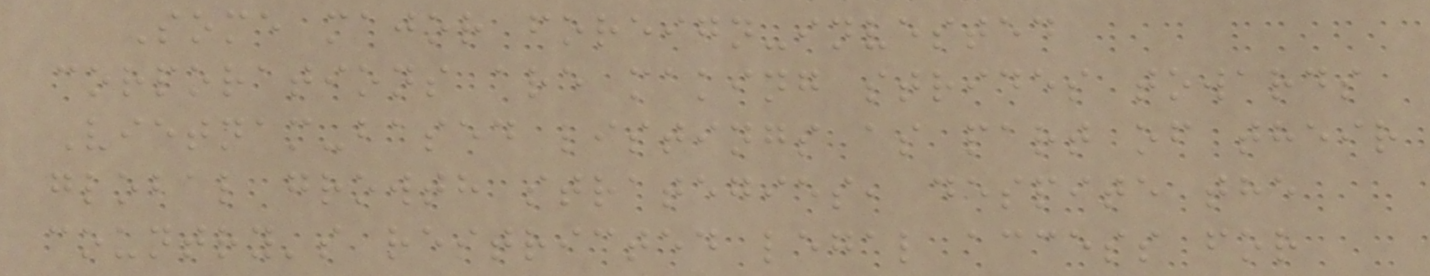Some major foreign-invested
corporations are making strides towards
Vietnam-based listings as part of their
global growth strategies, despite the
country's restricted legal access for
